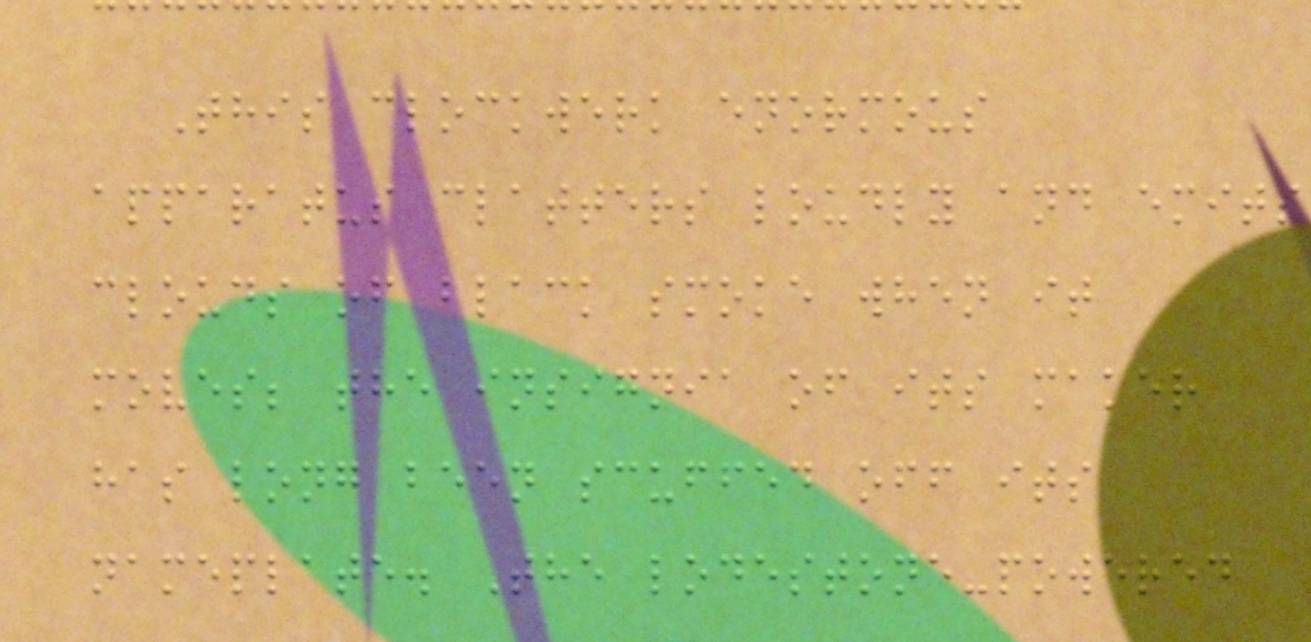This clockwerk enormous
apparatus clatters loudly and emits
clouds of black smoke when it
moves; the insignia of its maker
has long been scuffed off its
nameplate. The lodestone-powered
